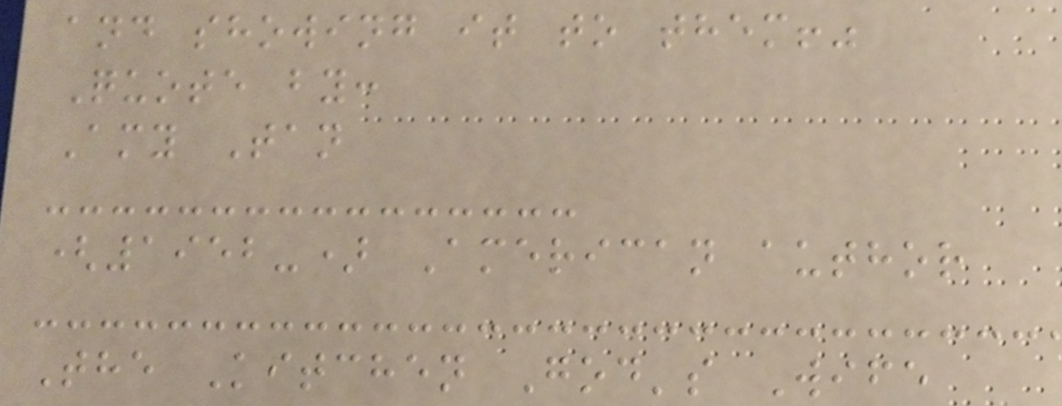and showing it to them!"
Quote by:
Amy Tan
(1952-) American author
The Kitchen God's Wife
